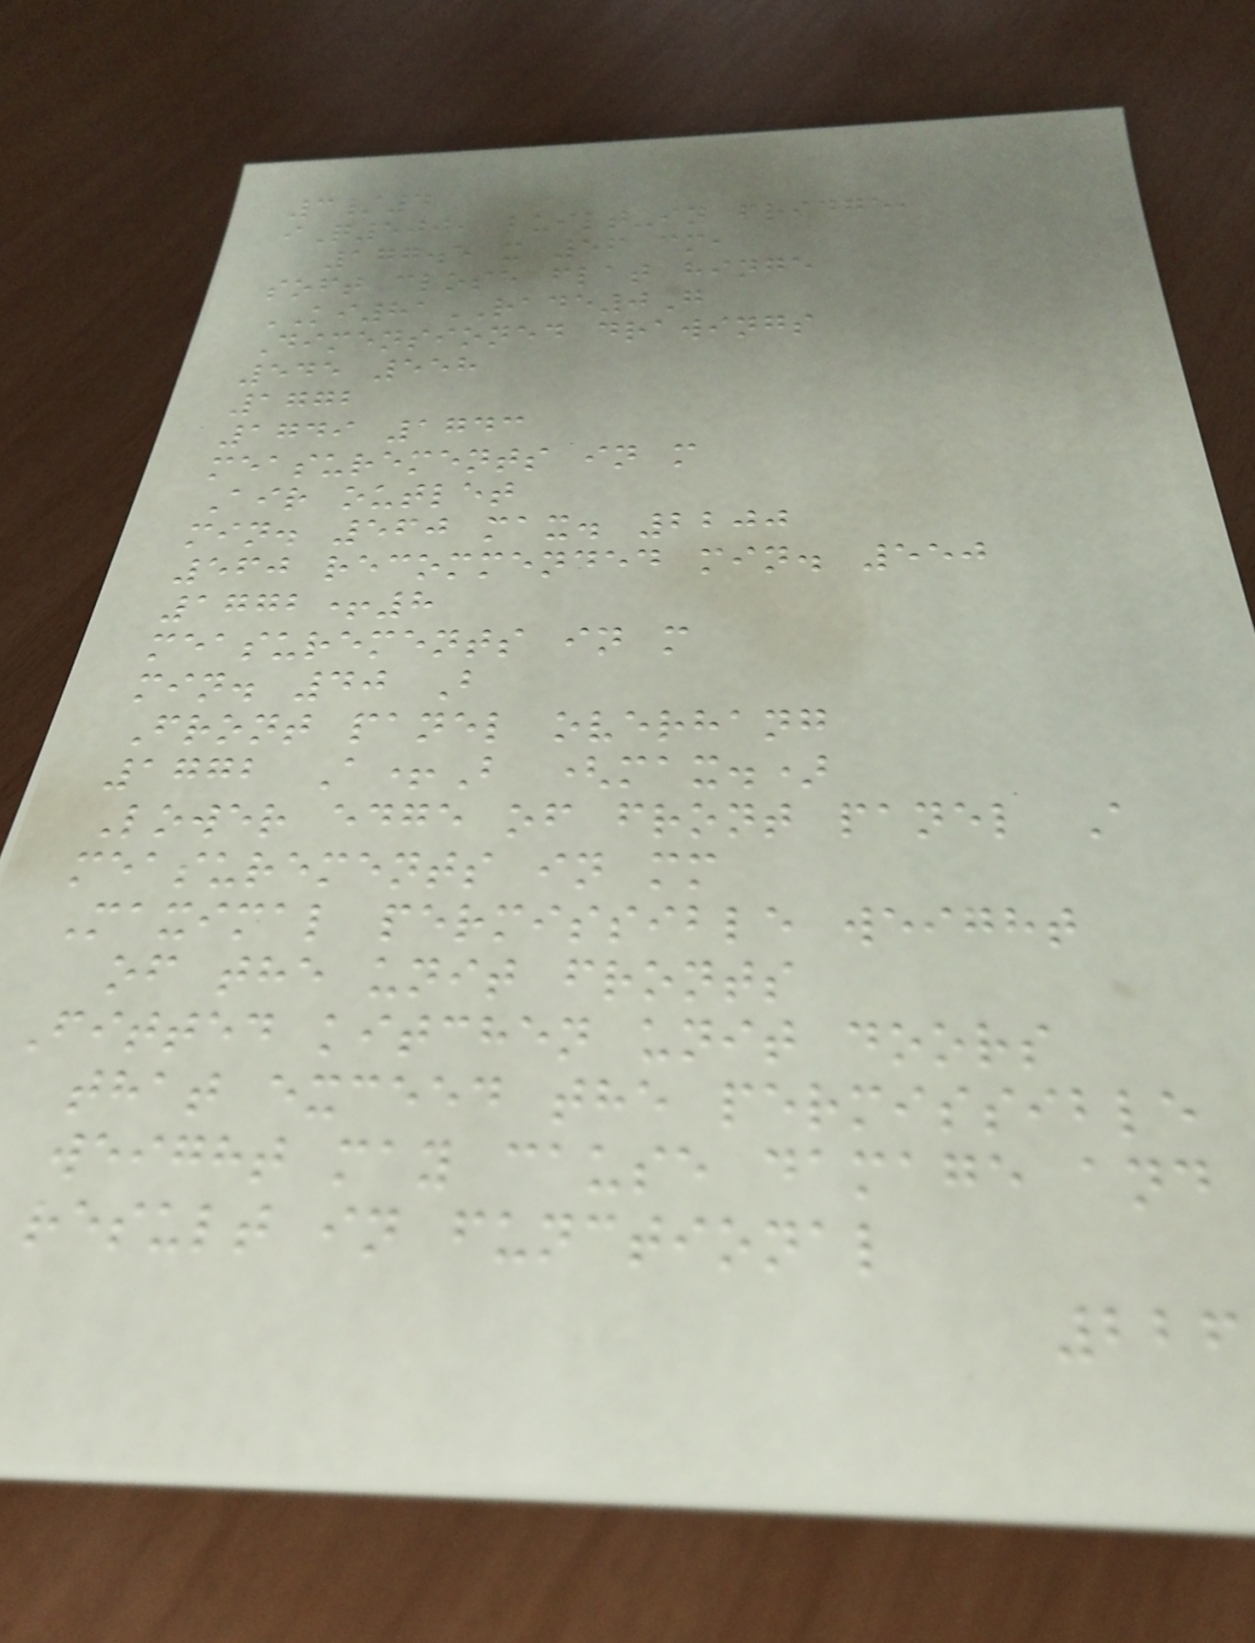3/4
iQ500, built-in fridge,
177.5 x 56 cm,
soft close flat hinge
KI81RADE0G
Dimensioned drawings
545 558
1772
1749 1743
measurements in m
Air outlet
min. 560 max. 2200
560 recommended min. 550
1772+8
measurements in m
min. 40 B
Front panel overhang
1772 A+B (max.)
Lower edge of front panel A
measurements in mm
Maximal permissible weight
of the unit fronts
Fitted kitchen unit doors
that exceed the permissible
weight may cause damage and
result in functional
226
